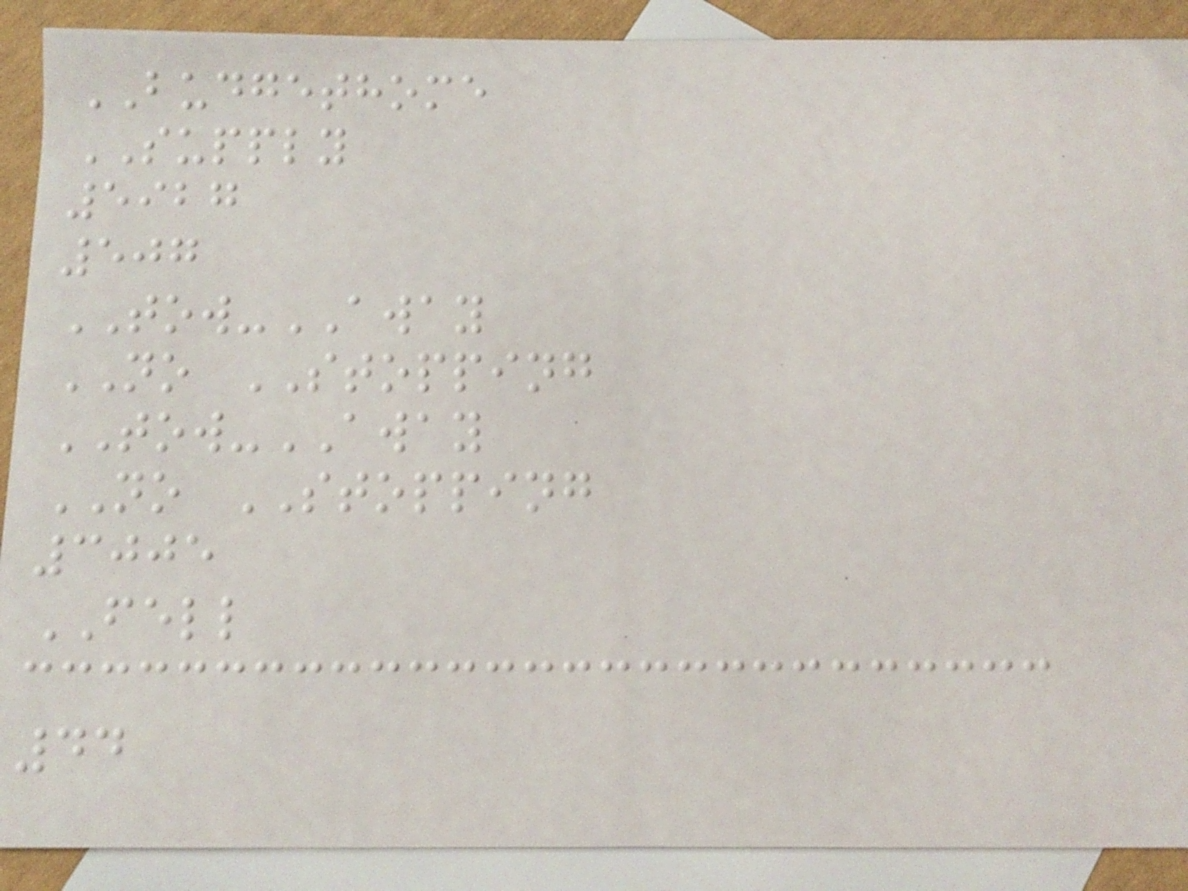BUDGETHOME
SUPPLY
5927
507
TOW-AWAY
NO STOPPING
TOW-AWAY
NO STOPPING
3005
FELL
44
